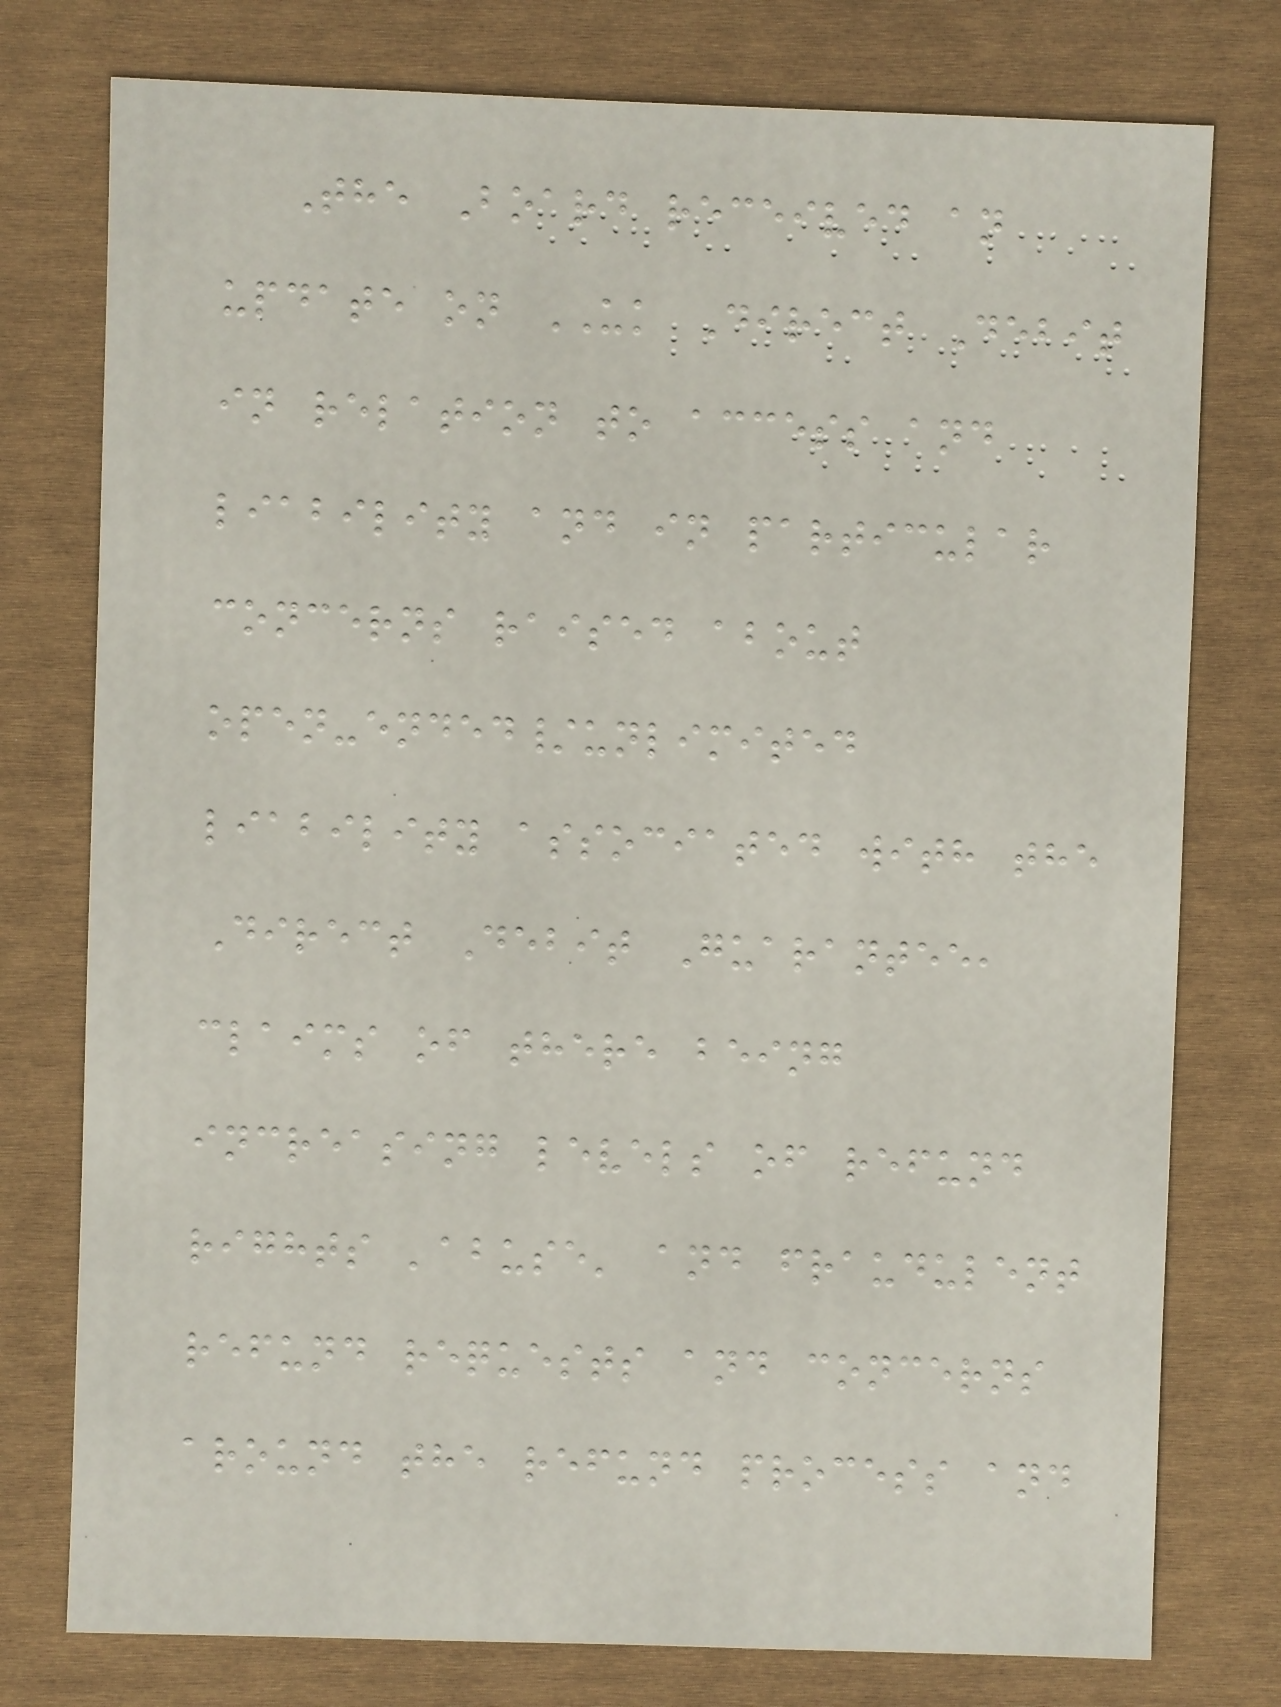The Board received an
update on UK Direct Debit
in relation to access and
liability and in particular
concerns raised about
open-ended/unlimited
liability associated with the
Direct Debit Guarantee,
claims of there being
increasing levels of refund
rights 'abuse' and fraudulent
refund requests and concerns
around the refund process and
